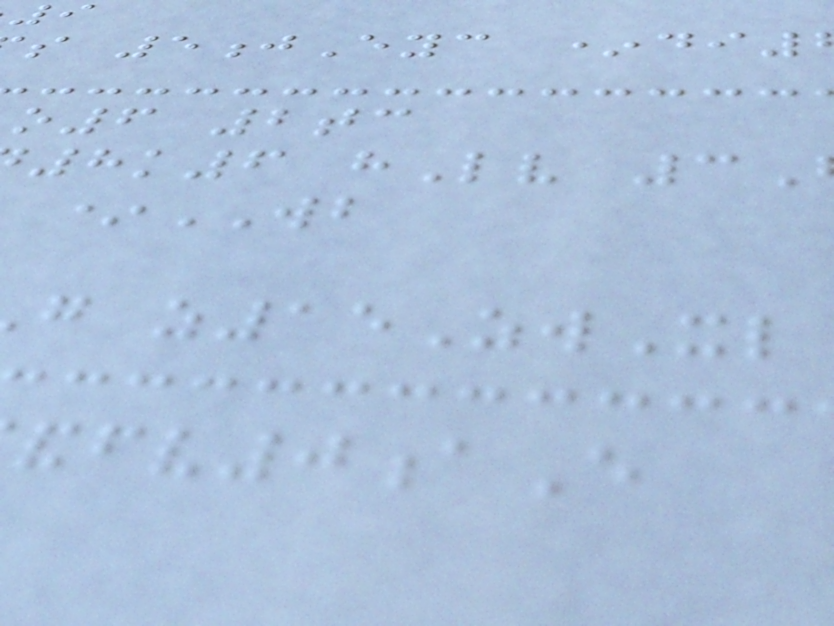s 5jEyc *di
o6 2tc
8k6 hLv 3
*WB
g z15ZwXl
fv0aE
